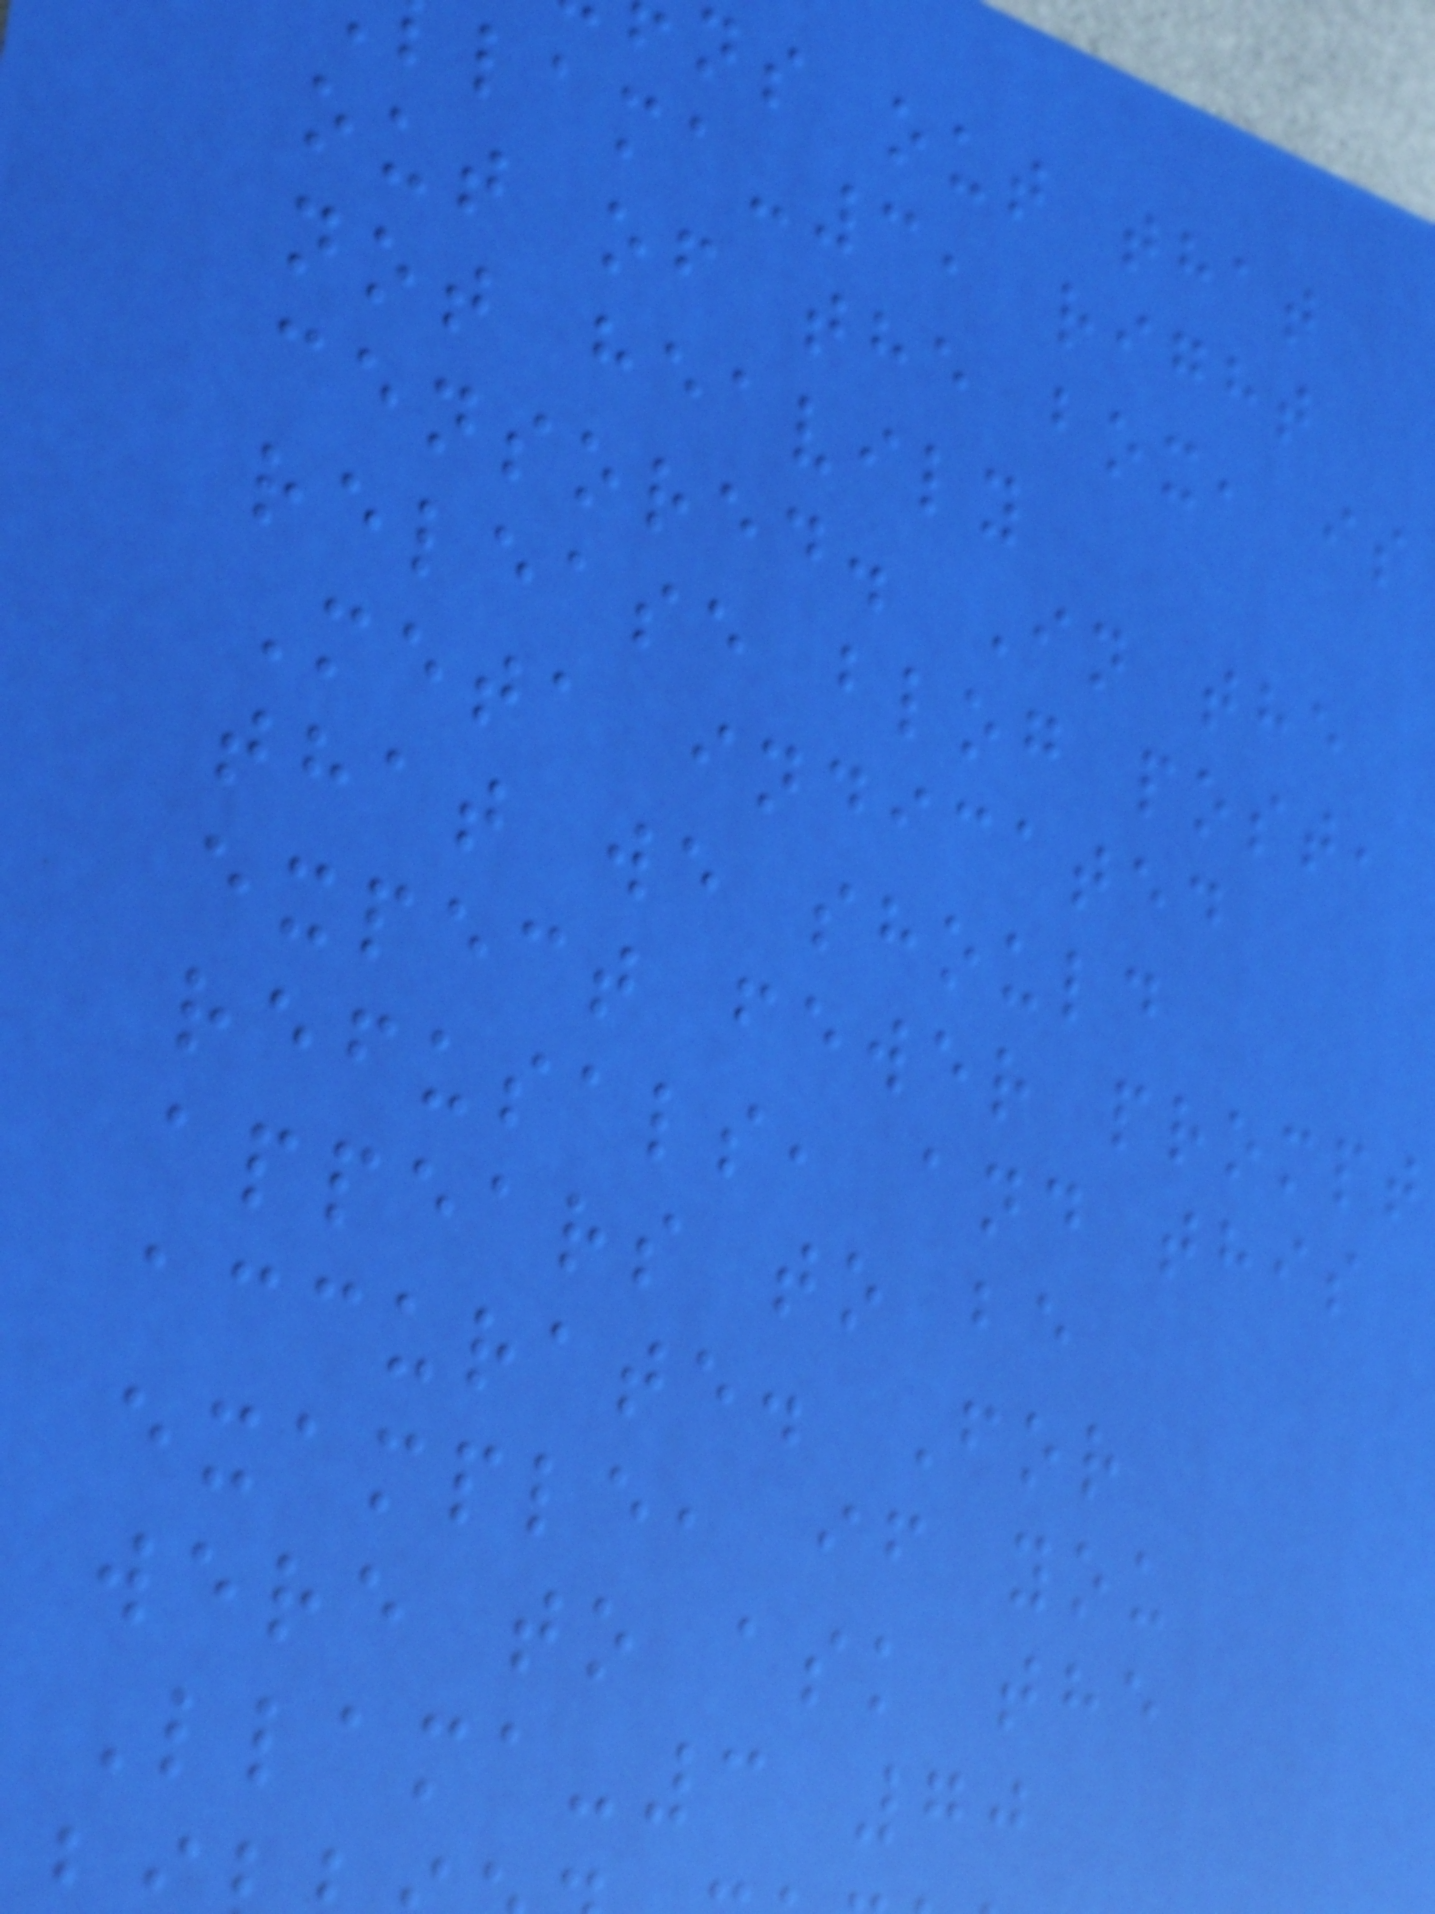ns out that
lama-3, right
out of the box, is
not heavily
censored. In the
release blog post,
Meta indicated
that we should
expect fewer prompt
refusals, and this
appears to be
accurate. For
example, if you
were to ask the
Llama-3 70
